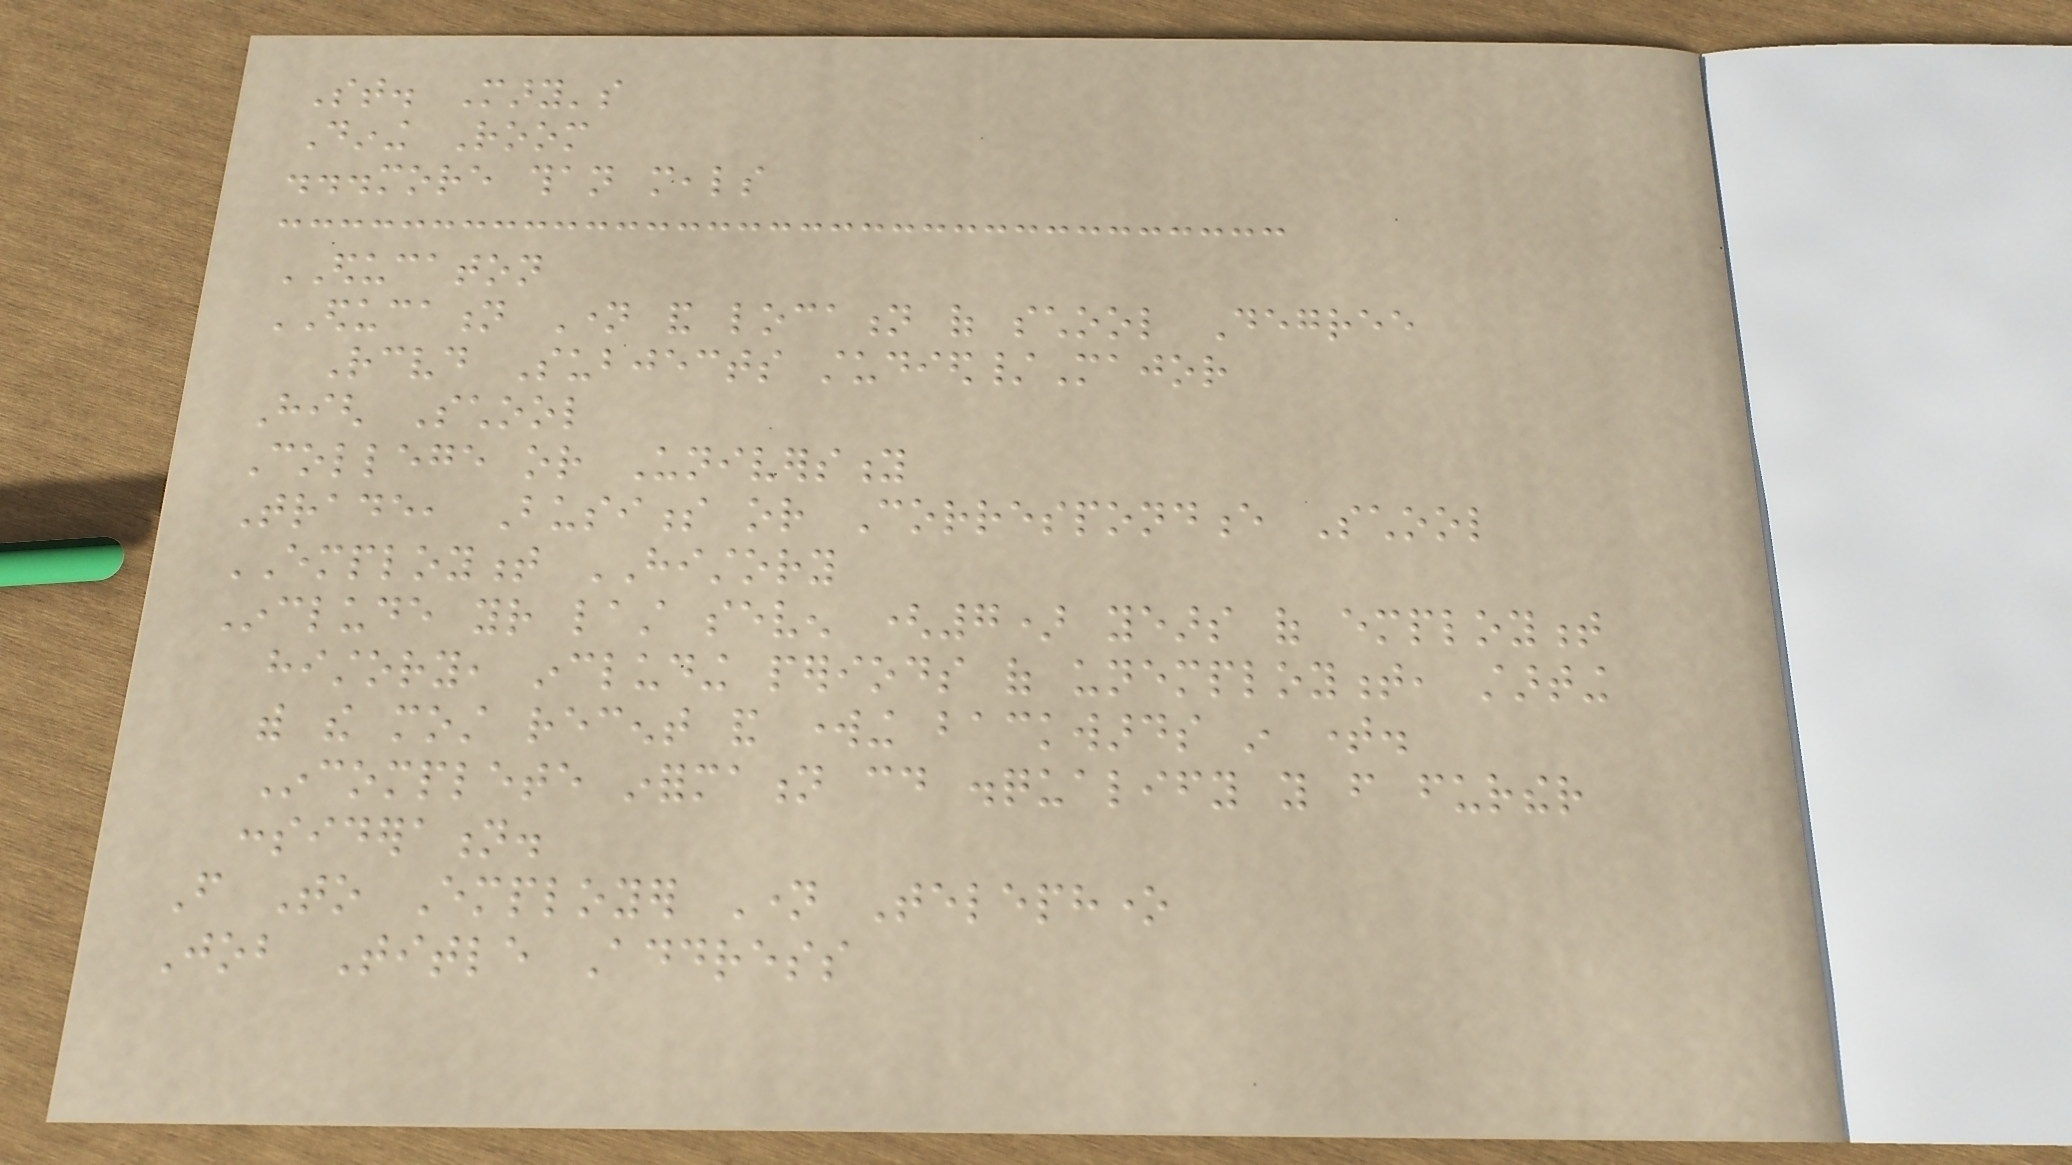St. Mary's
Dining Room
...more than meals
EDUCATON
EDUCATION Name and location of school Degree
Received Subjects studied/Major
High School
College or University
Trade, Business or Correspondence School
EMPLOYMENT HISTORY
Include your last seven (7) years of employment
history, including periods of unemployment, starting
with the most recent and working backwards in time.
Incomplete information could disqualify you from further
consideration.
From To Employer Name Telephone
Job Title Address
